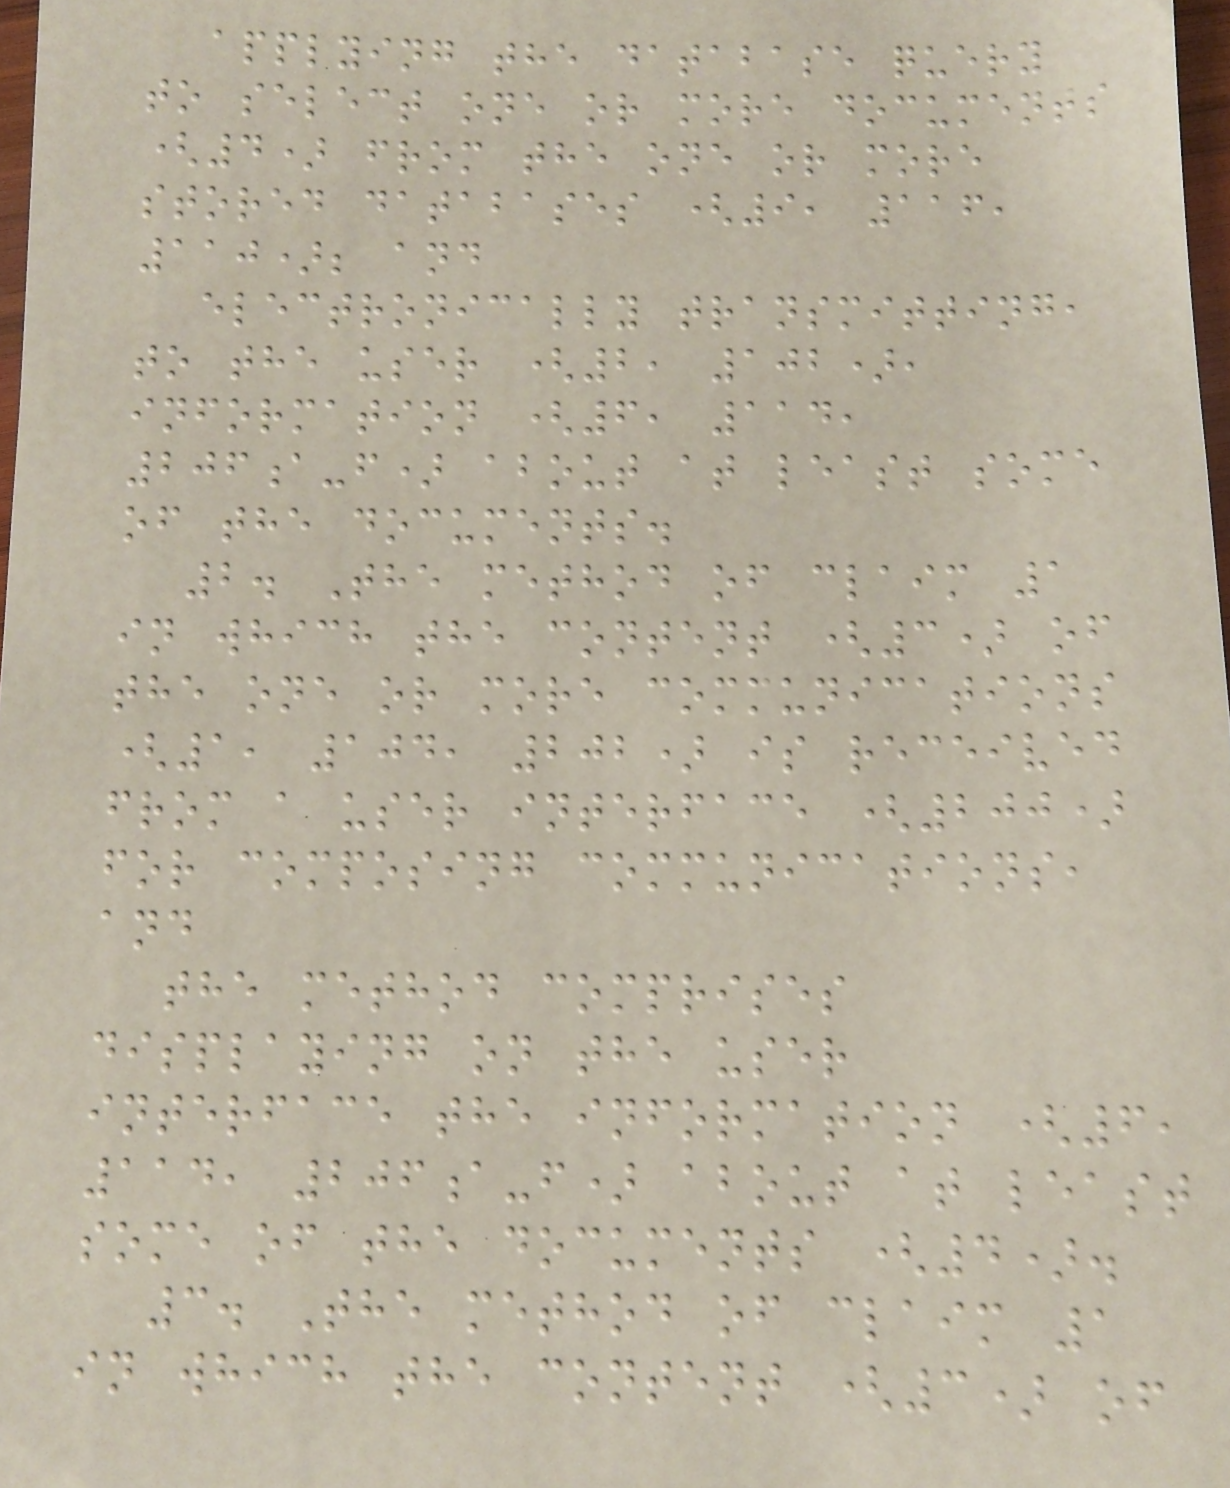applying the database query
to select one or more documents
(4) from the one or more
stored databases (9, 116,
110); and
electronically transmitting,
to the user (2, 102),
information (6, 114,
206a-f) about at least some
of the documents.
2. The method of claim 1
in which the content (3) of
the one or more communications
(1, 104, 202) is received
from a user interface (200)
for composing communications,
and
the method comprises
displaying on the user
interface the information (6,
114, 206a-f) about at least
some of the documents (4).
3. The method of claim 1
in which the content (3) of
